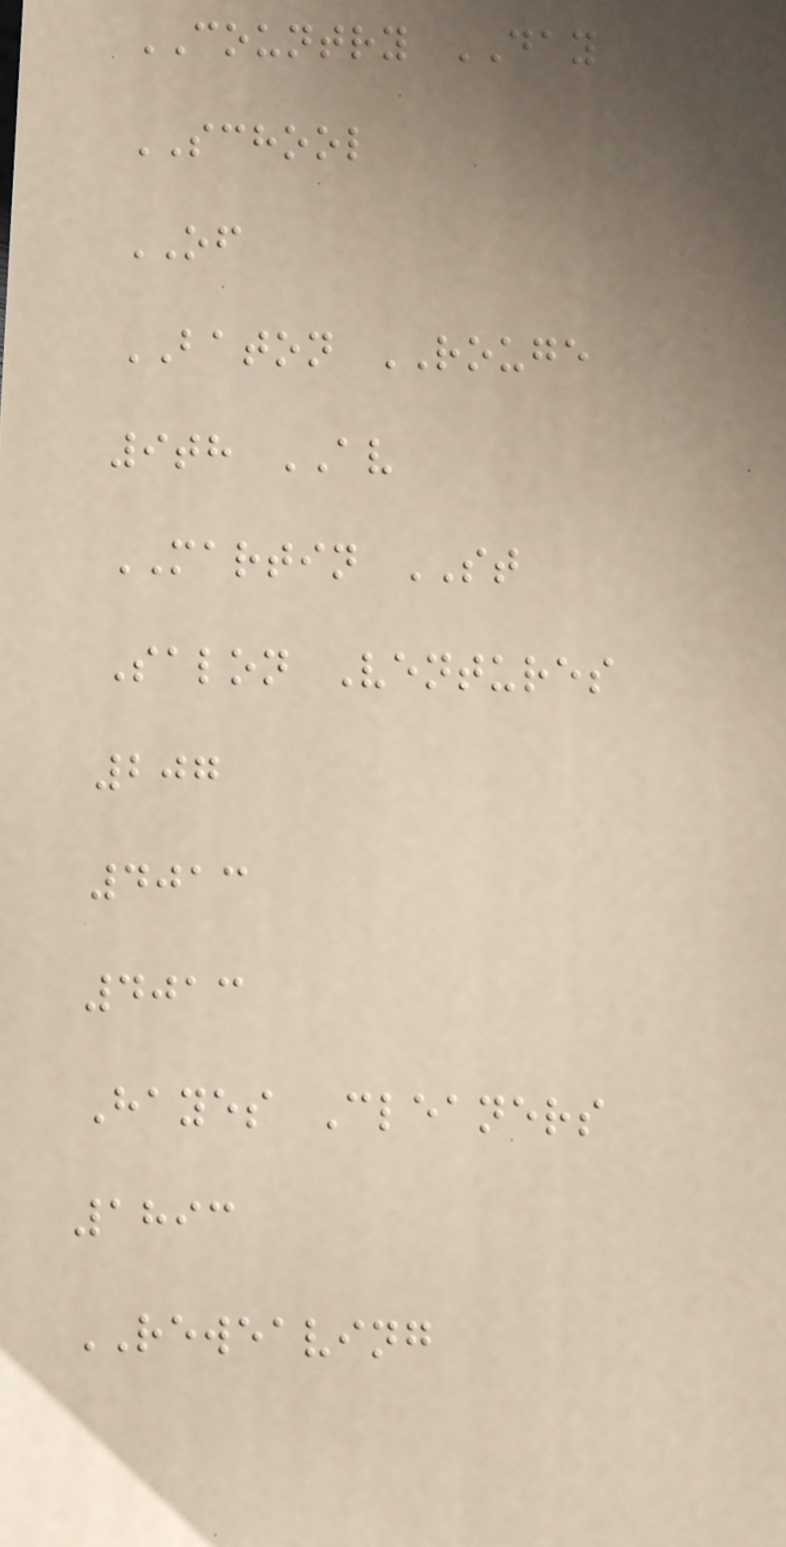COUNTRY DAY
SCHOOL
OF
BATON ROUGE
9th AV
MARTIN ST
Salon Ventures
207
4013
4013
Hayes Cleaners
1893
REWEAVING
